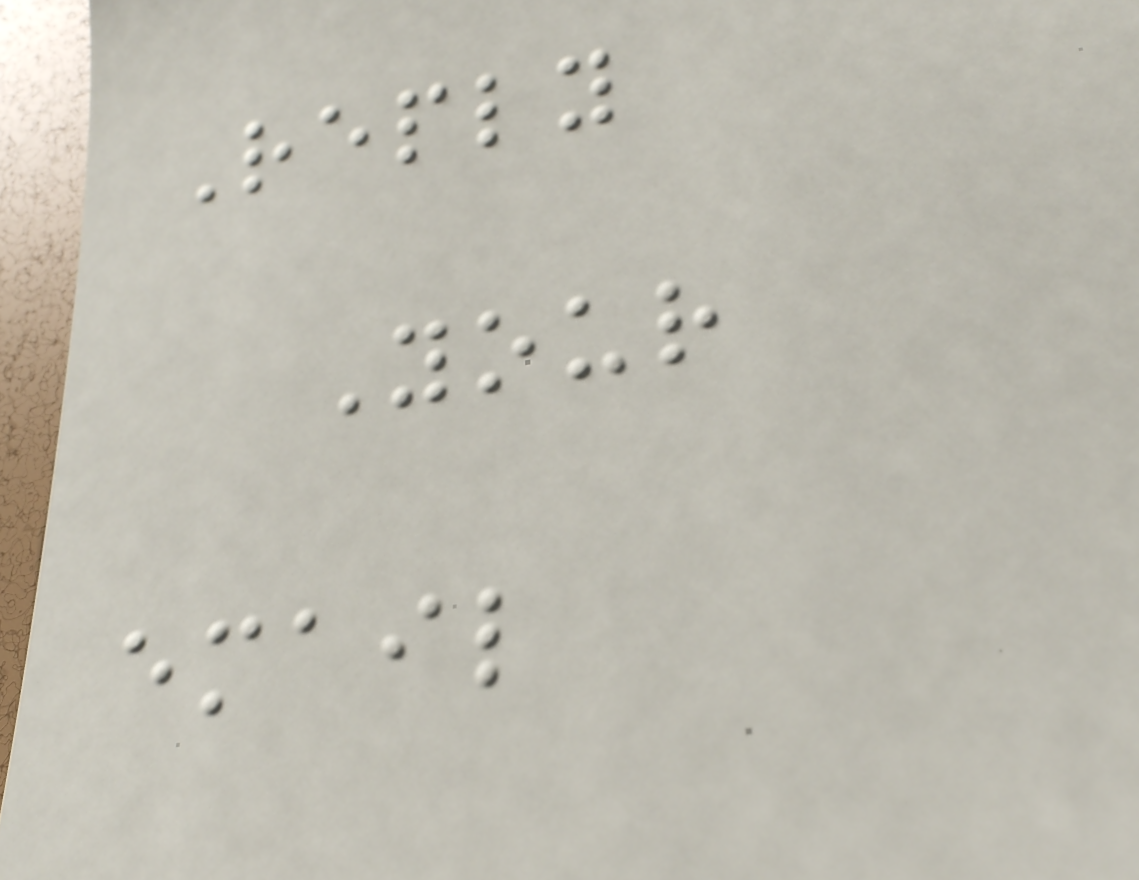Reply
Your
email
